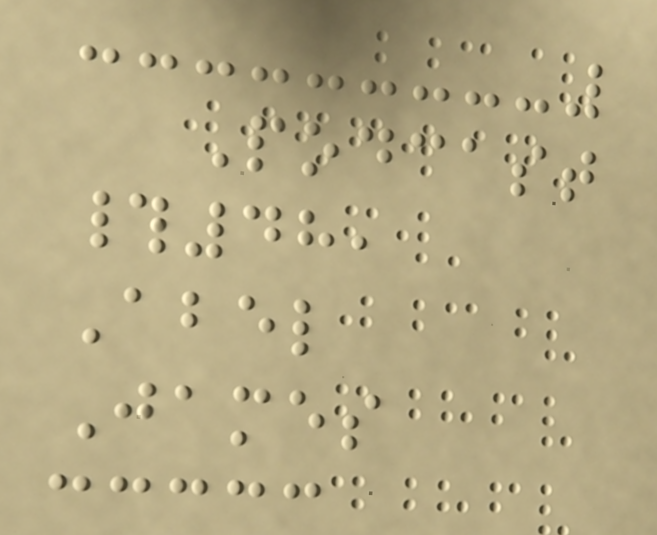Podcast
#48,
Abel
James
